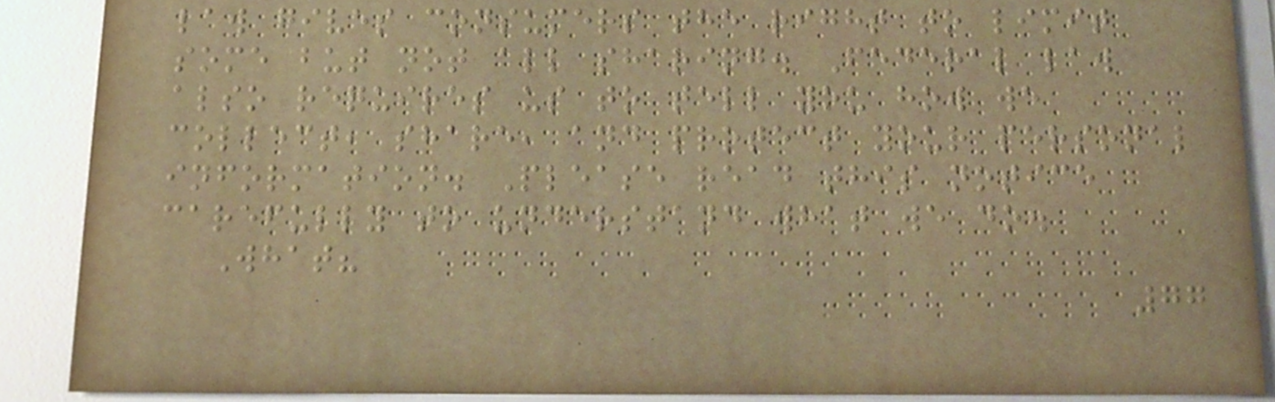law gives consumers the right to limit
some but not all sharing. Federal law
also requires us to tell you how we
collect, share, and protect your personal
information. Please read this notice
carefully to understand what we do.
What?
77
